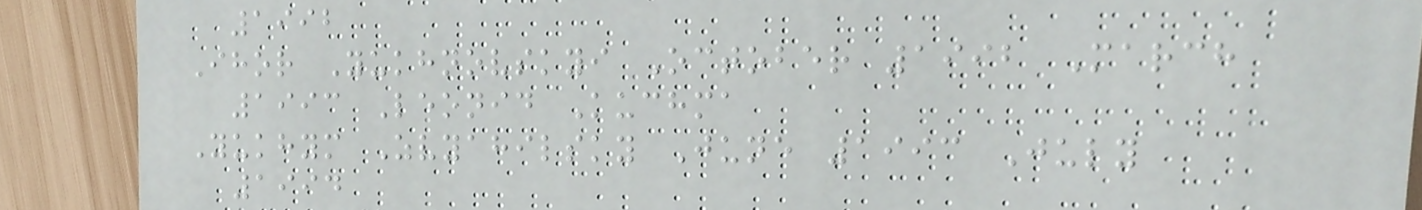1992
Ihor Yukhnovskyi October 1992 March
1993 Leonid Kuchma
Yukhym Zvyahilsky June 1993 July
1994
